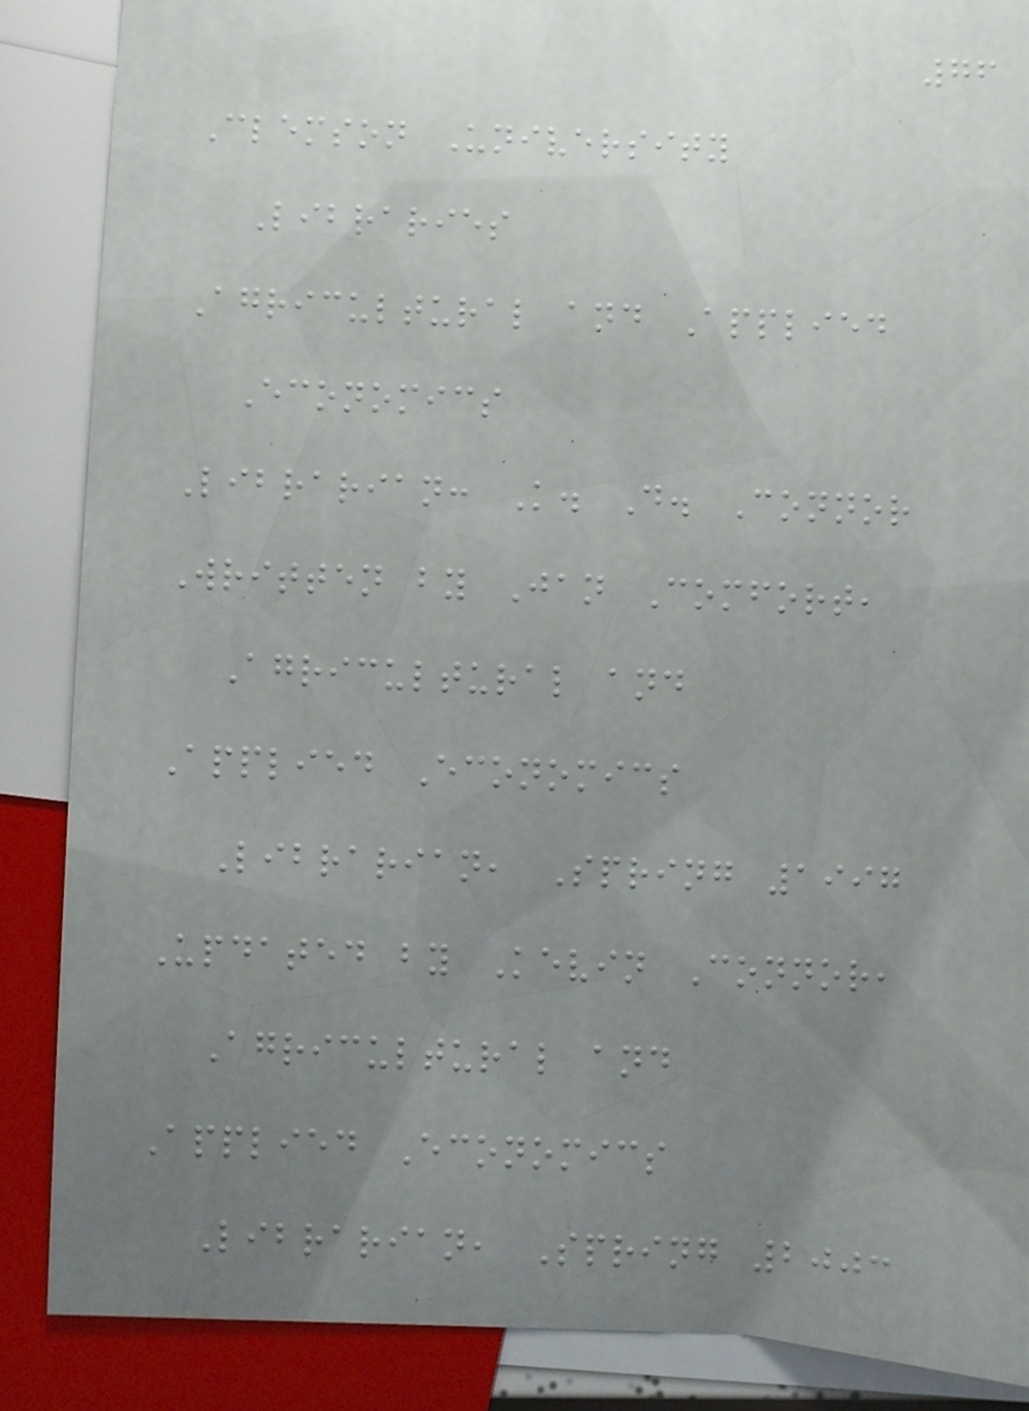76
Clemson University
Libraries
Agricultural and Applied
Economics
Librarian: K. D. Connor
Written by Jan Comfort,
Agricultural and
Applied Economics
Librarian, Spring 1997
Updated by Kevin Connor,
Agricultural and
Applied Economics
Librarian, Spring 2003
